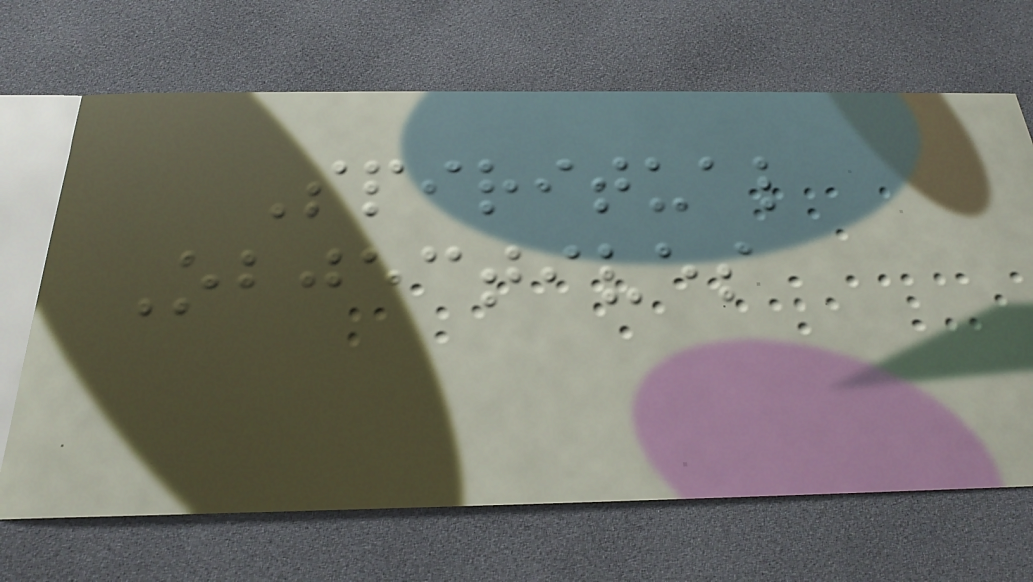Spiritual
Objectives
